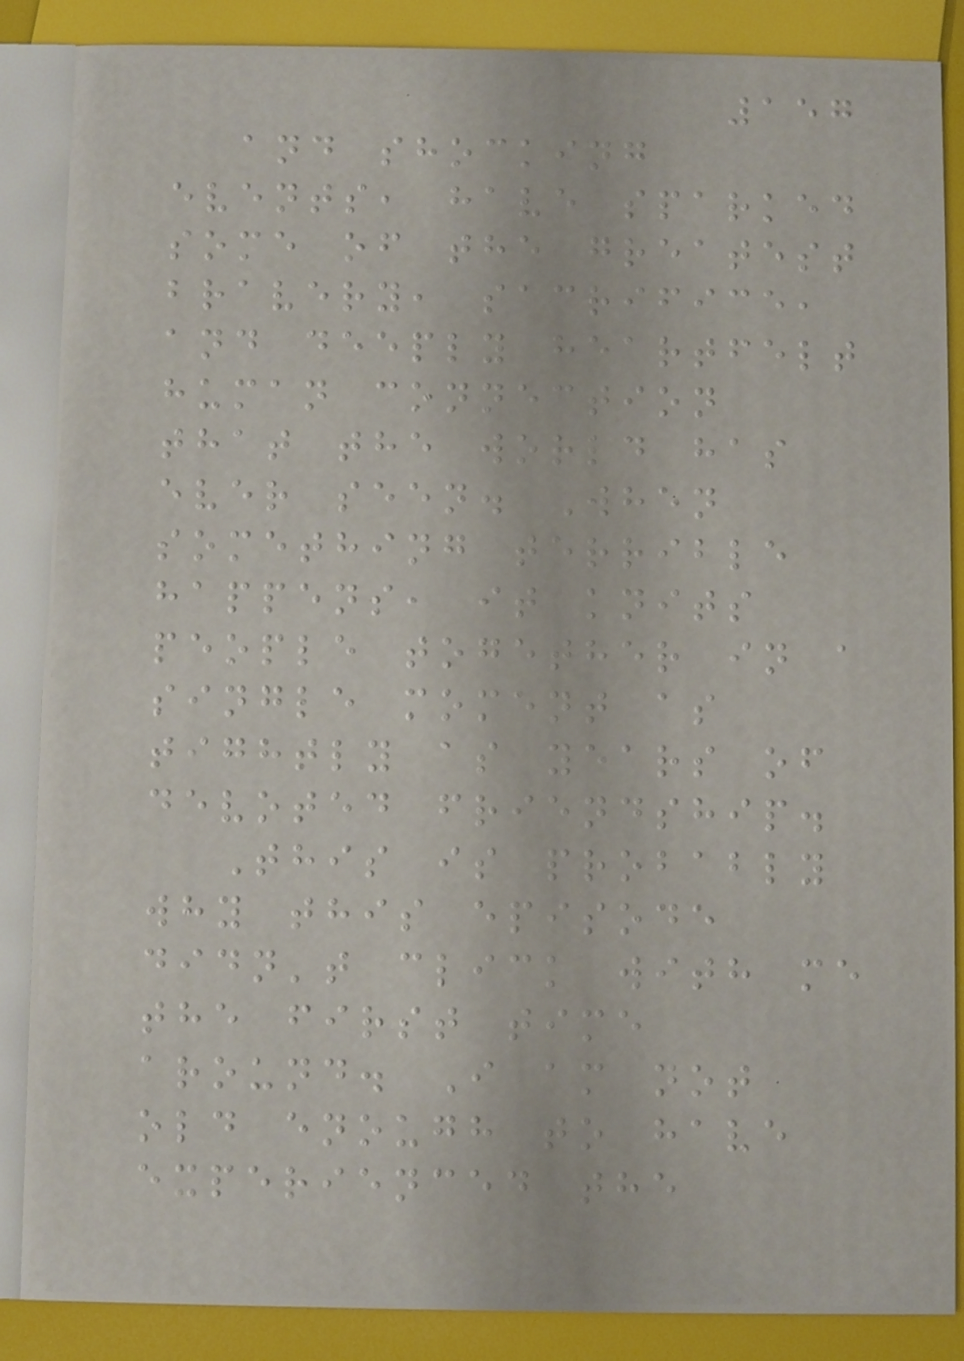157
and shocking
events, have sparked
some of the greatest
bravery, sacrifice,
and deeply heartfelt
human connection
that the world has
ever seen. When
something terrible
happens, it knits
people together in a
single moment as
tightly as years of
devoted friendship.
This is probably
why this episode
didn't click with me
the first time
around. I am not
old enough to have
experienced the
